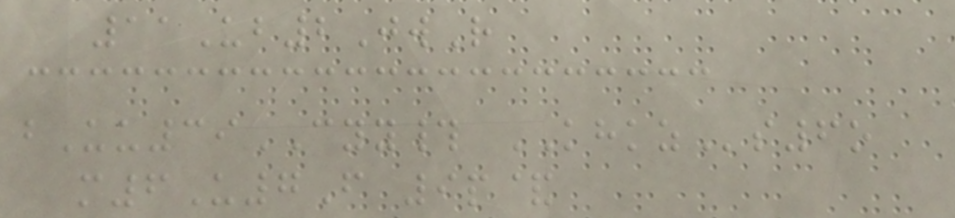11Ub2JwR
bUu39CYY# KHKZs6o
m6U7F 9p&
